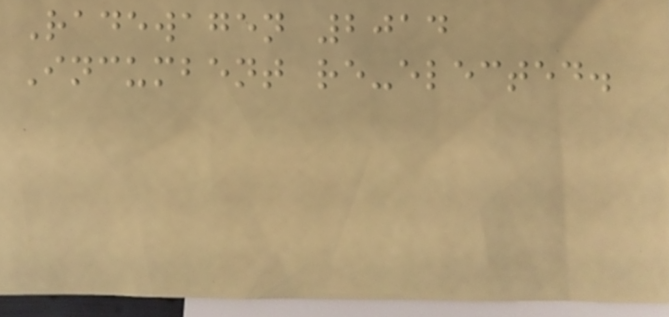Radewagen 2014
Incumbent re-elected.
